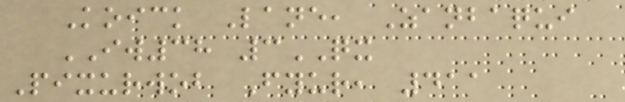Koick Lane, Zanbaqui
IW38 3QX
Pixurwob Fyur, 411
